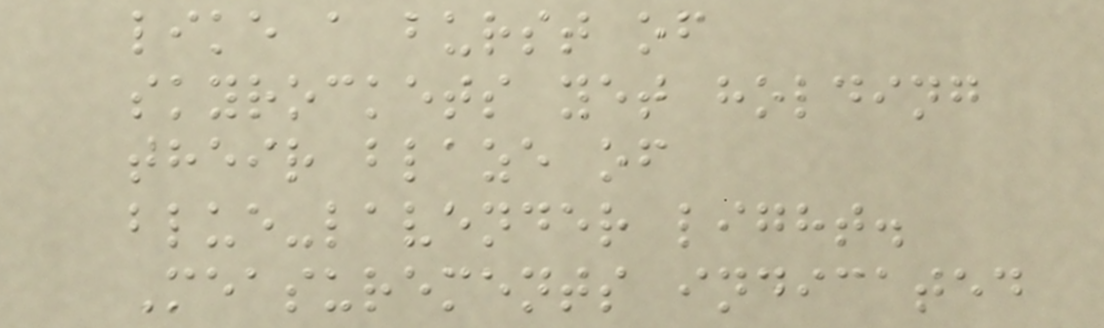like a burst of
skyrockets yet holding
their blaze of
blue-lavender light.
Measurements indicated
